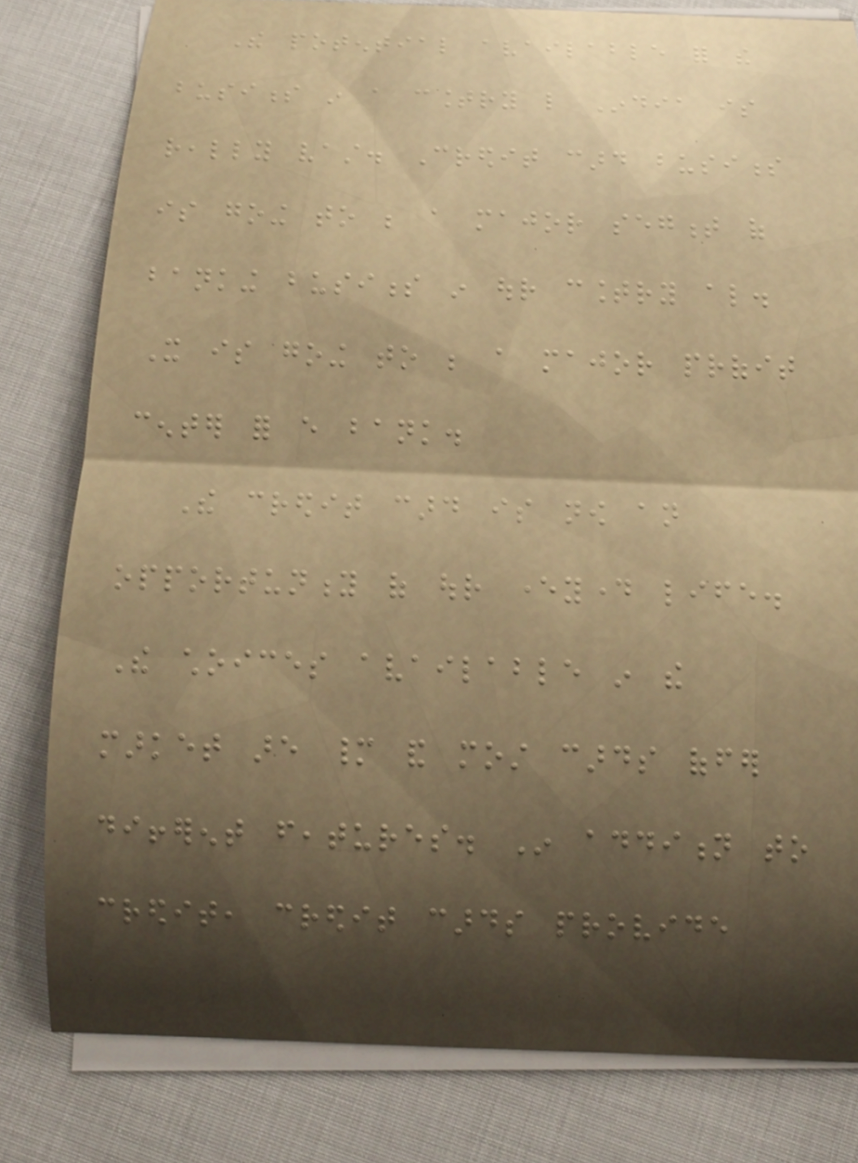The potential available for the
business in a country like India is
really vast. Credit card business
is going to be a major segment of
banking business in our country also.
It is going to be a major profit
center for every bank.
The credit card is now an
opportunity of our everyday life.
The choices available in the
market are many and most cards offer
different features. In addition to
credit, credit cards provide
